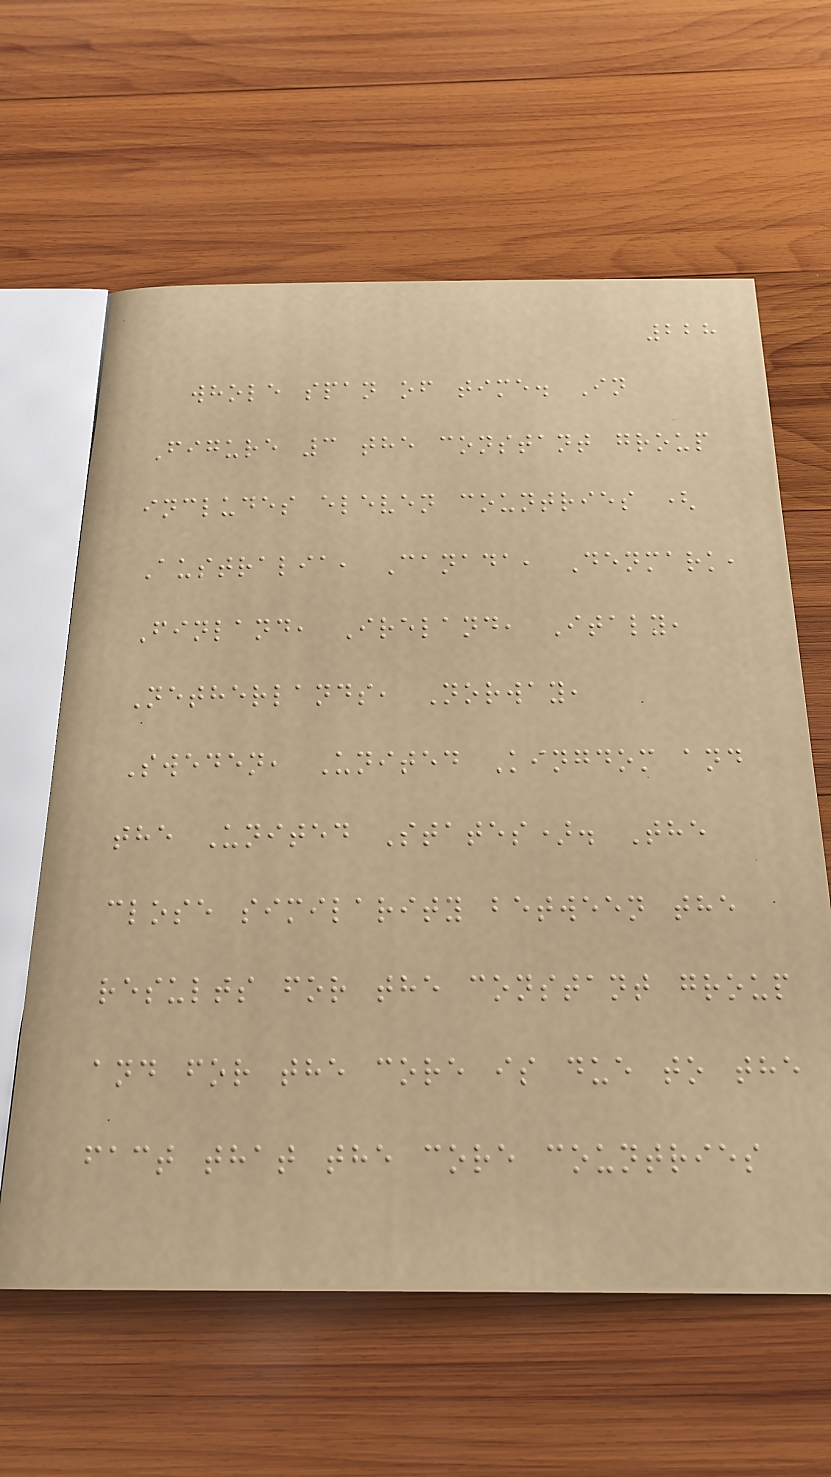228
whole span of time. In
Figure 3 the constant group
includes eleven countries (
Australia, Canada, Denmark,
Finland, Ireland, Italy,
Netherlands, Norway,
Sweden, United Kingdom and
the United States). The
close similarity between the
results for the constant group
and for the core is due to the
fact that the core countries
